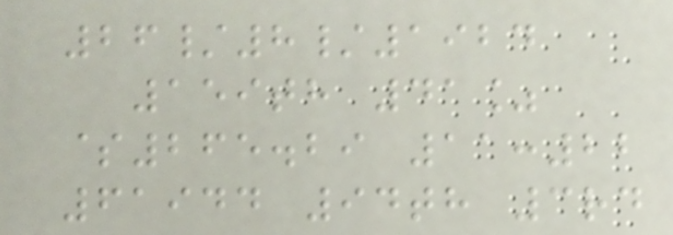26/8/1924
159th 41%
$265.29 11:22
61944 94th 3rd
